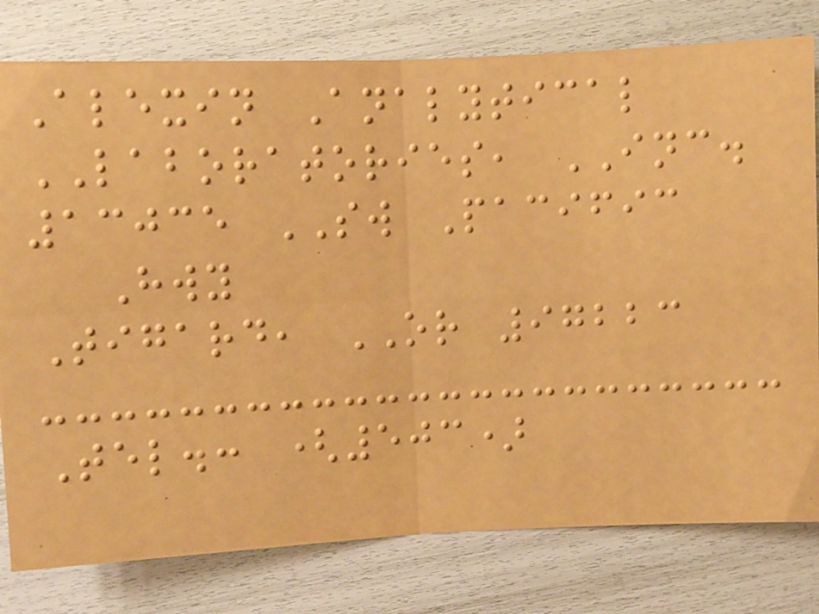Alexin Analytical
LABORATORIES, INC.
13035 SW Pacific
Hwy
Tigard, OR 97223
Tel.: (503)
